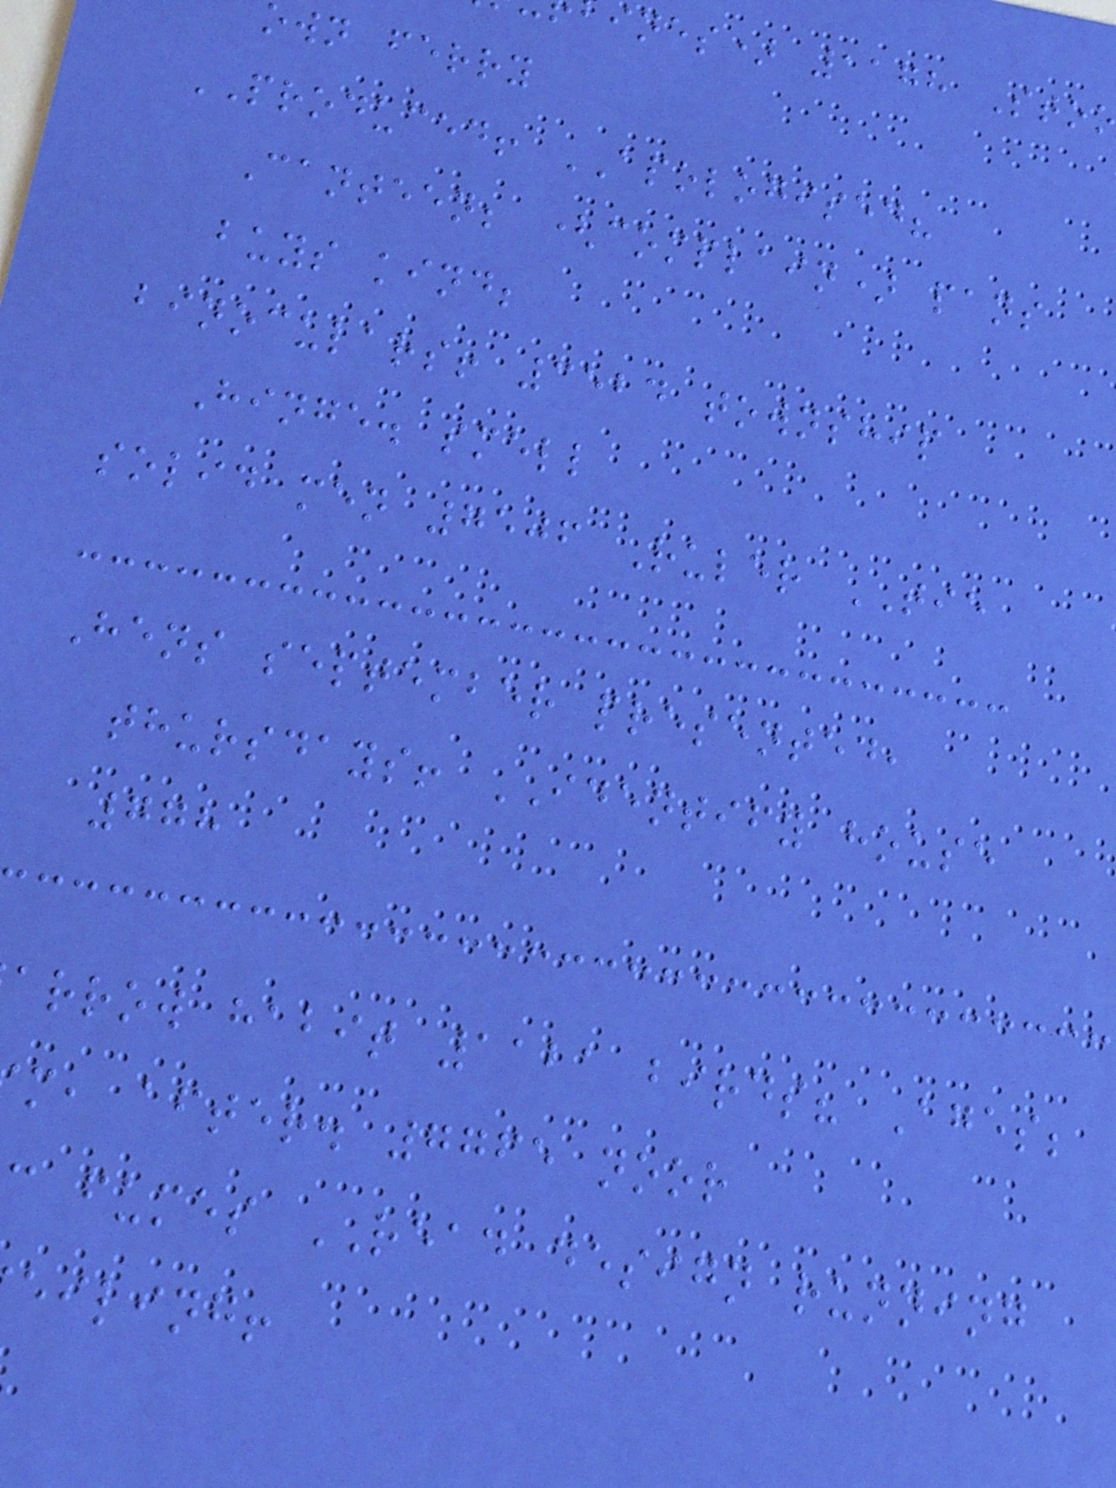ines) 1178 Sto
own ferry
PRODUCED! APOLOGISED?
Canteen; (complain) pans
buys kind;
binoculars! 3524 township
Hinge. smell
solid men 7506 Ruler TIE
Hens september presented,
thursdays! IDENTIFY house
778
arrow habit 1121 birds? Ages;
m, after. 7765 noor
c fumes READ design running
eiling!
